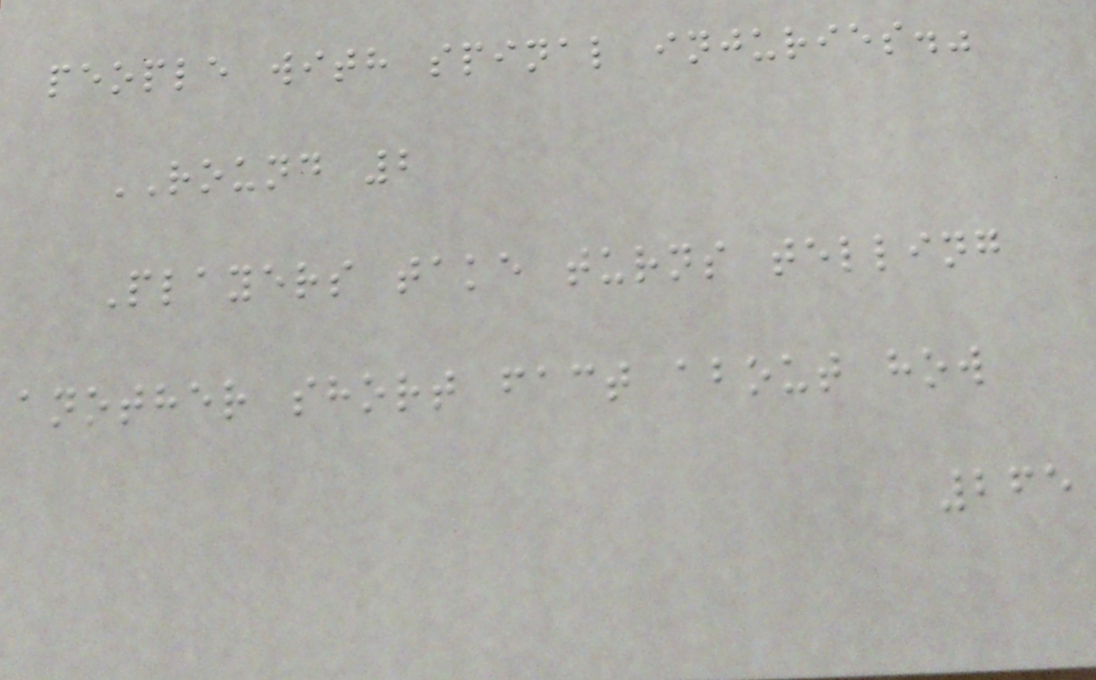people with spinal injuries."
ROUND 2
Players take turns telling
another short fact about how
265
